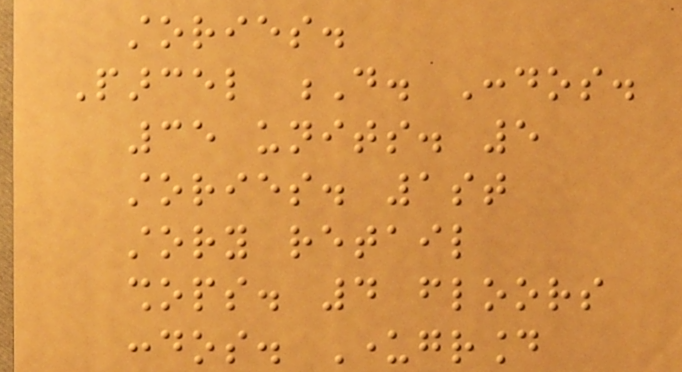stories.
Parcel D. Condos.
35 units. 5
stories. 1st
story retail
shops. 4 floors
condos. Underground
